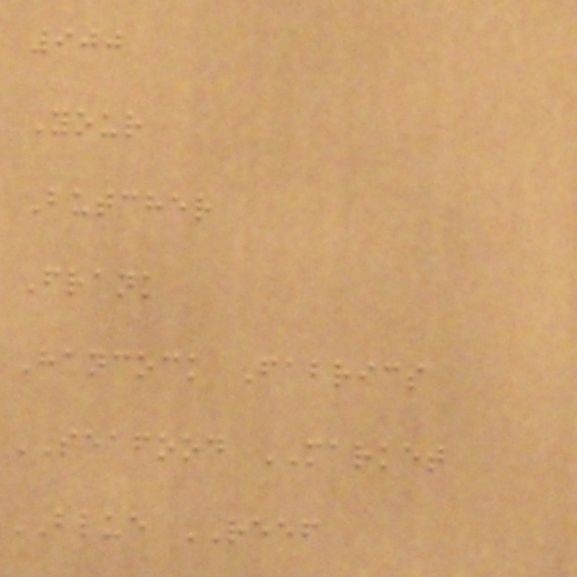900
Your
Butcher
Frank
Hancock Fabrics
SEAFOOD MARKET
BLUE REEF
